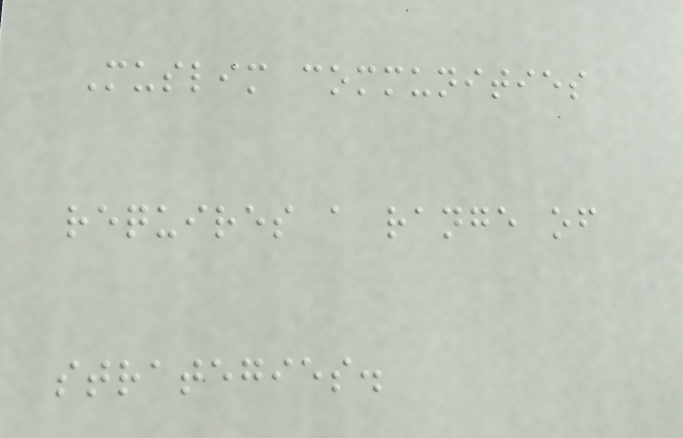Muslim communities
requires a range of
strategies.
